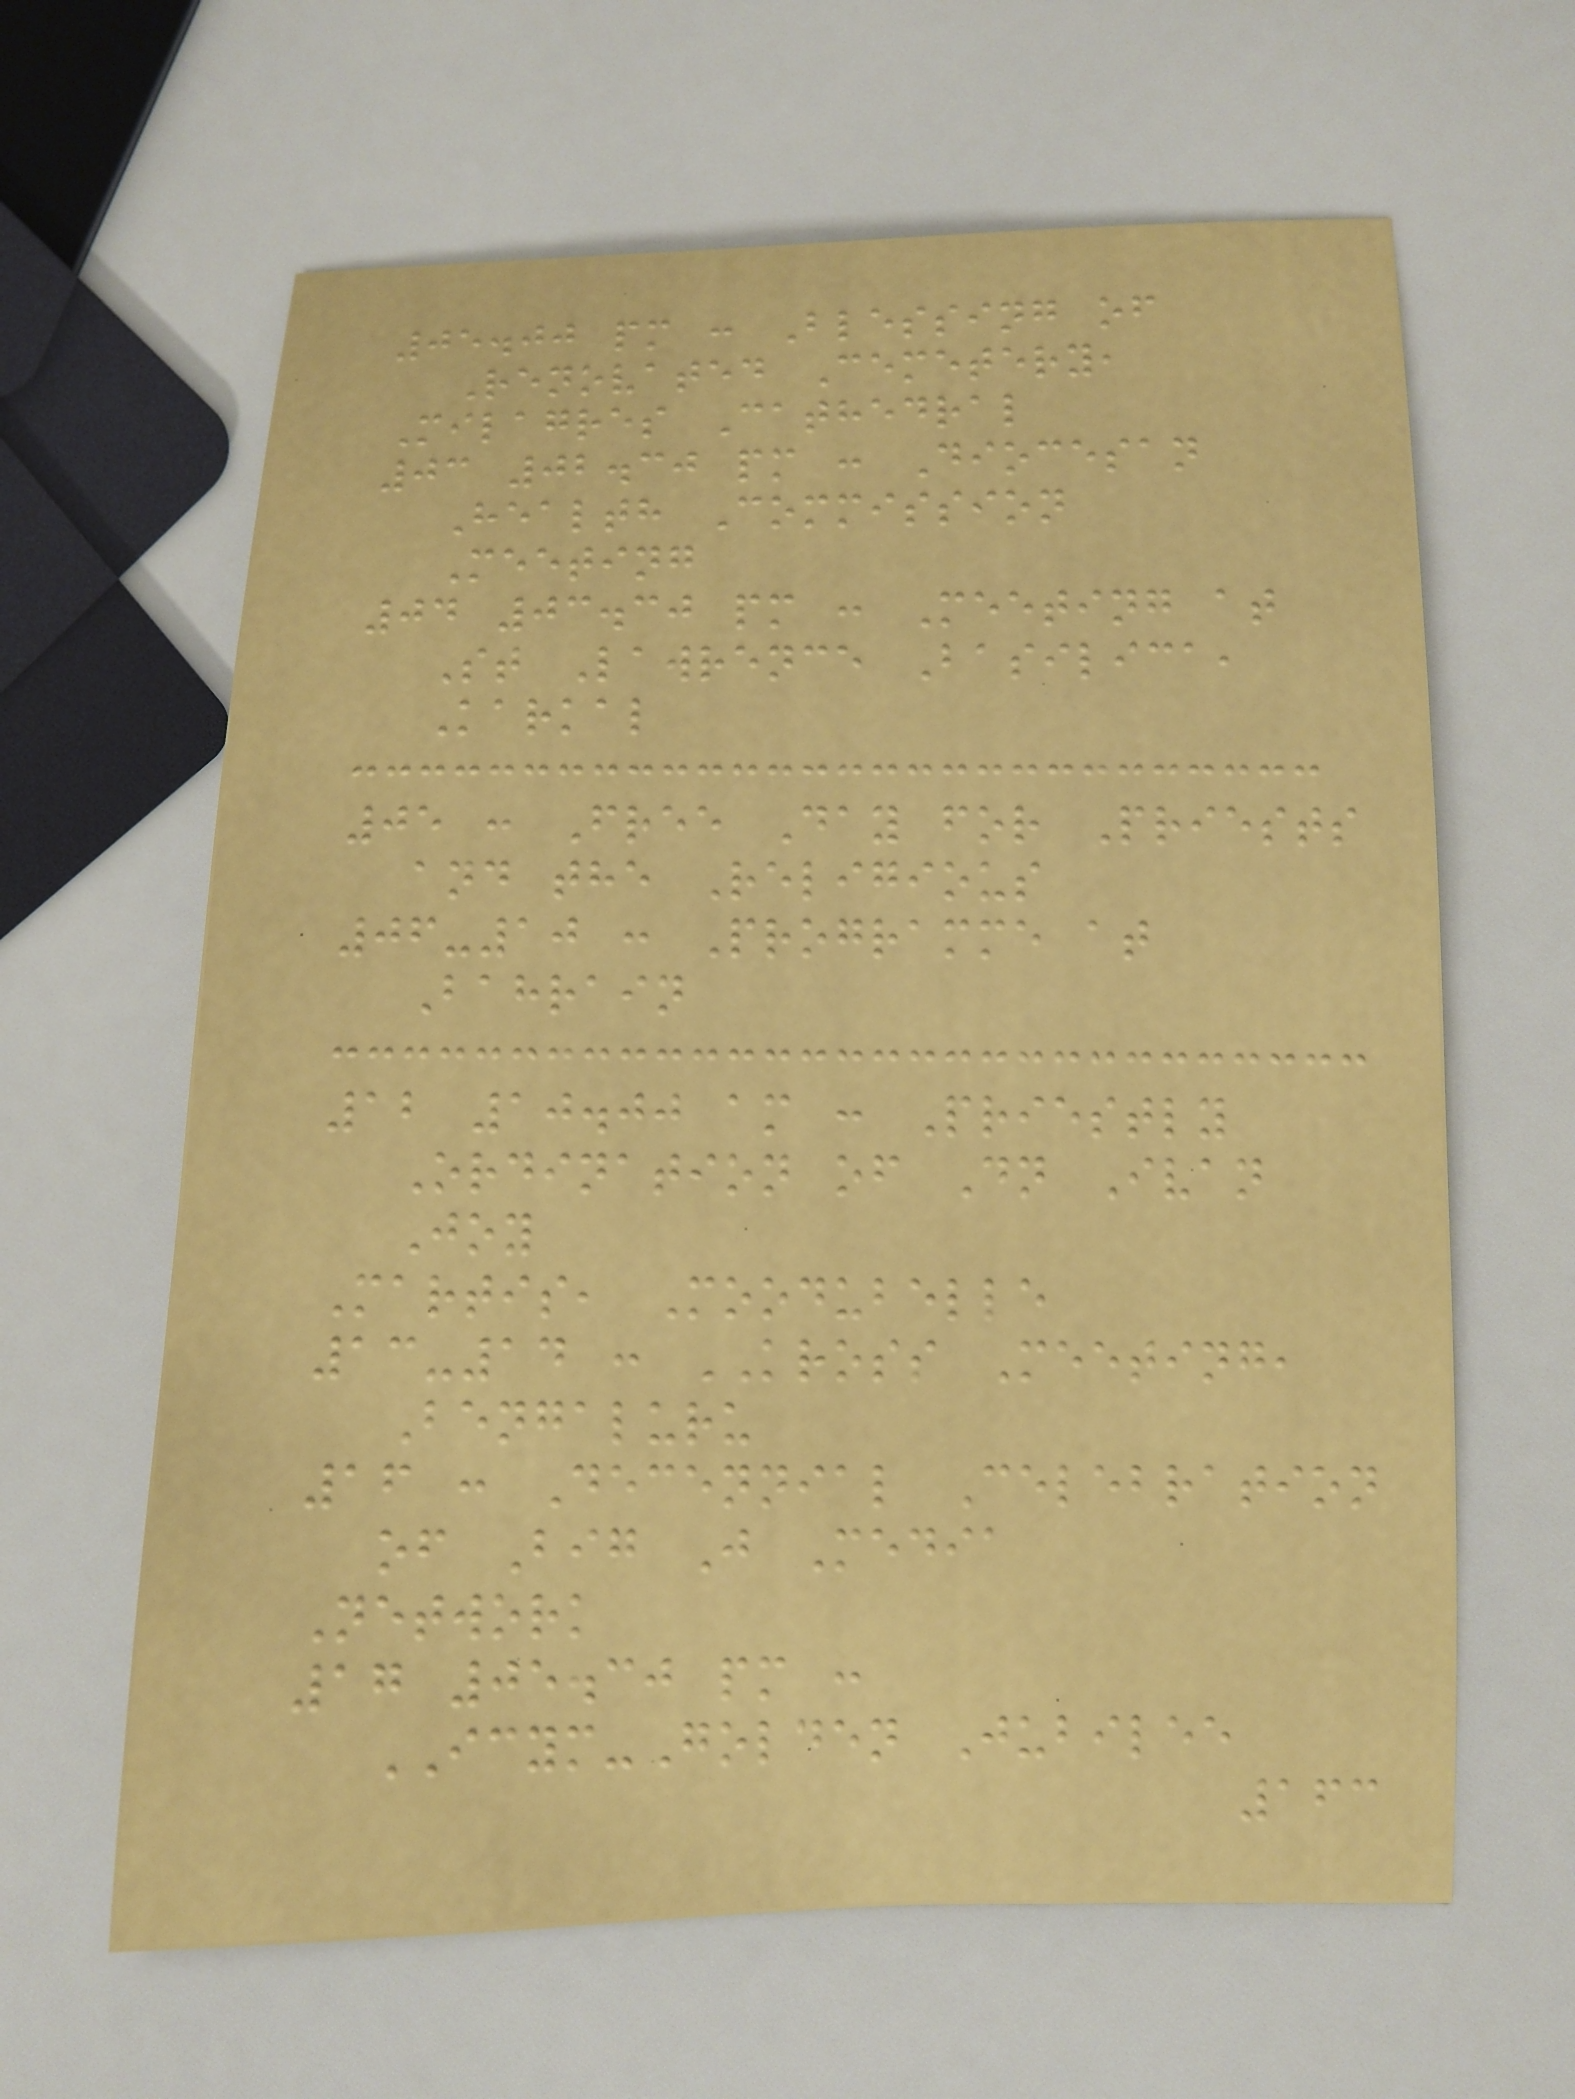05.00 pm : Blessing of
Renovated Cemetery,
Milagres Cathedral
03 02.30 pm : Diocesan
Health Commission
Meeting
04 03.30 pm : Meeting at
St Lawrence Basilica,
Karkal
05 : Free Day for Priests
and the Religious
06-10 : Programme at
Bahrain
12 10.00 am : Priestly
Ordination of Dn Ivan
Joy
Martis, Moodubelle
13-14 : KROSS Meeting,
Bengaluru
16 : Decennial Celebration
of Big J Media
Network
17 05.30 pm :
ICYM-Golden Jubilee
163
